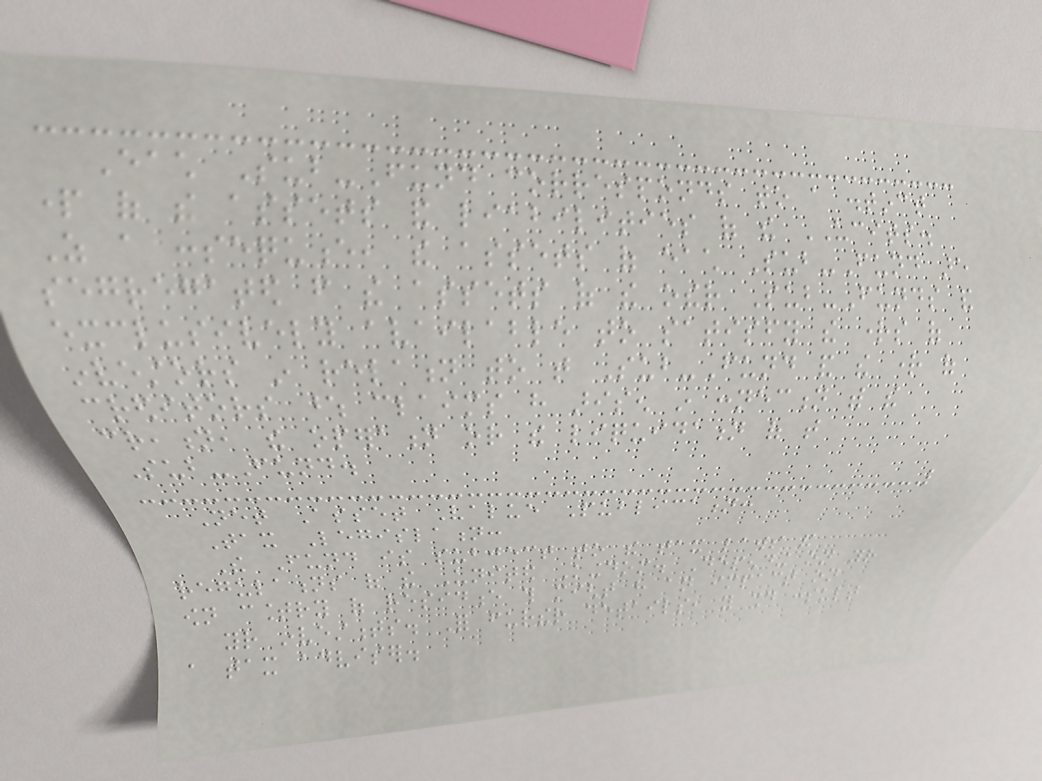Each Sub-Fund corresponds to a distinct
part of the assets and liabilities of the UCITS.
As a consequence, the assets of each Sub-Fund are
segregated from the assets of the other Sub-Funds and
exclusively available to satisfy the rights of
investors in relation to that Sub-Fund and the right of
creditors whose claims have arisen in connection with the
creation, the operation or the liquidation of that
Sub-Fund.
Net Asset Value Publication:
Tax Legislation:
The Fund is subject to the tax laws and
regulations of the United Kingdom. Depending on your
own country of residence this might have an impact on
your investments. For further details, you should consult
a tax adviser.
